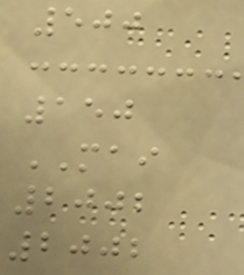500
150
MAI
2002
2002
